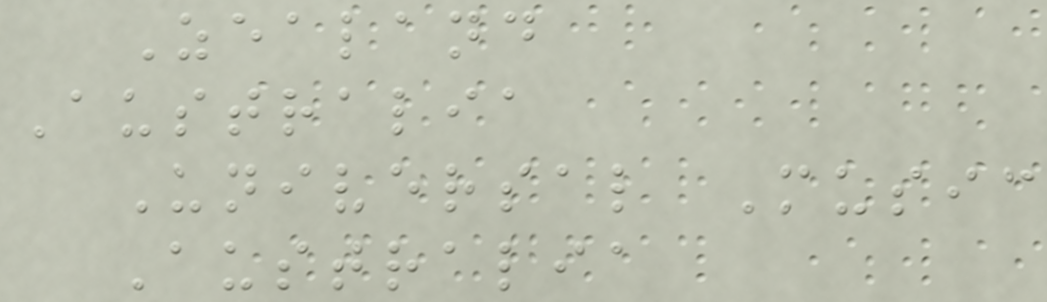Zealand
Australia
Universal Music
Australia
